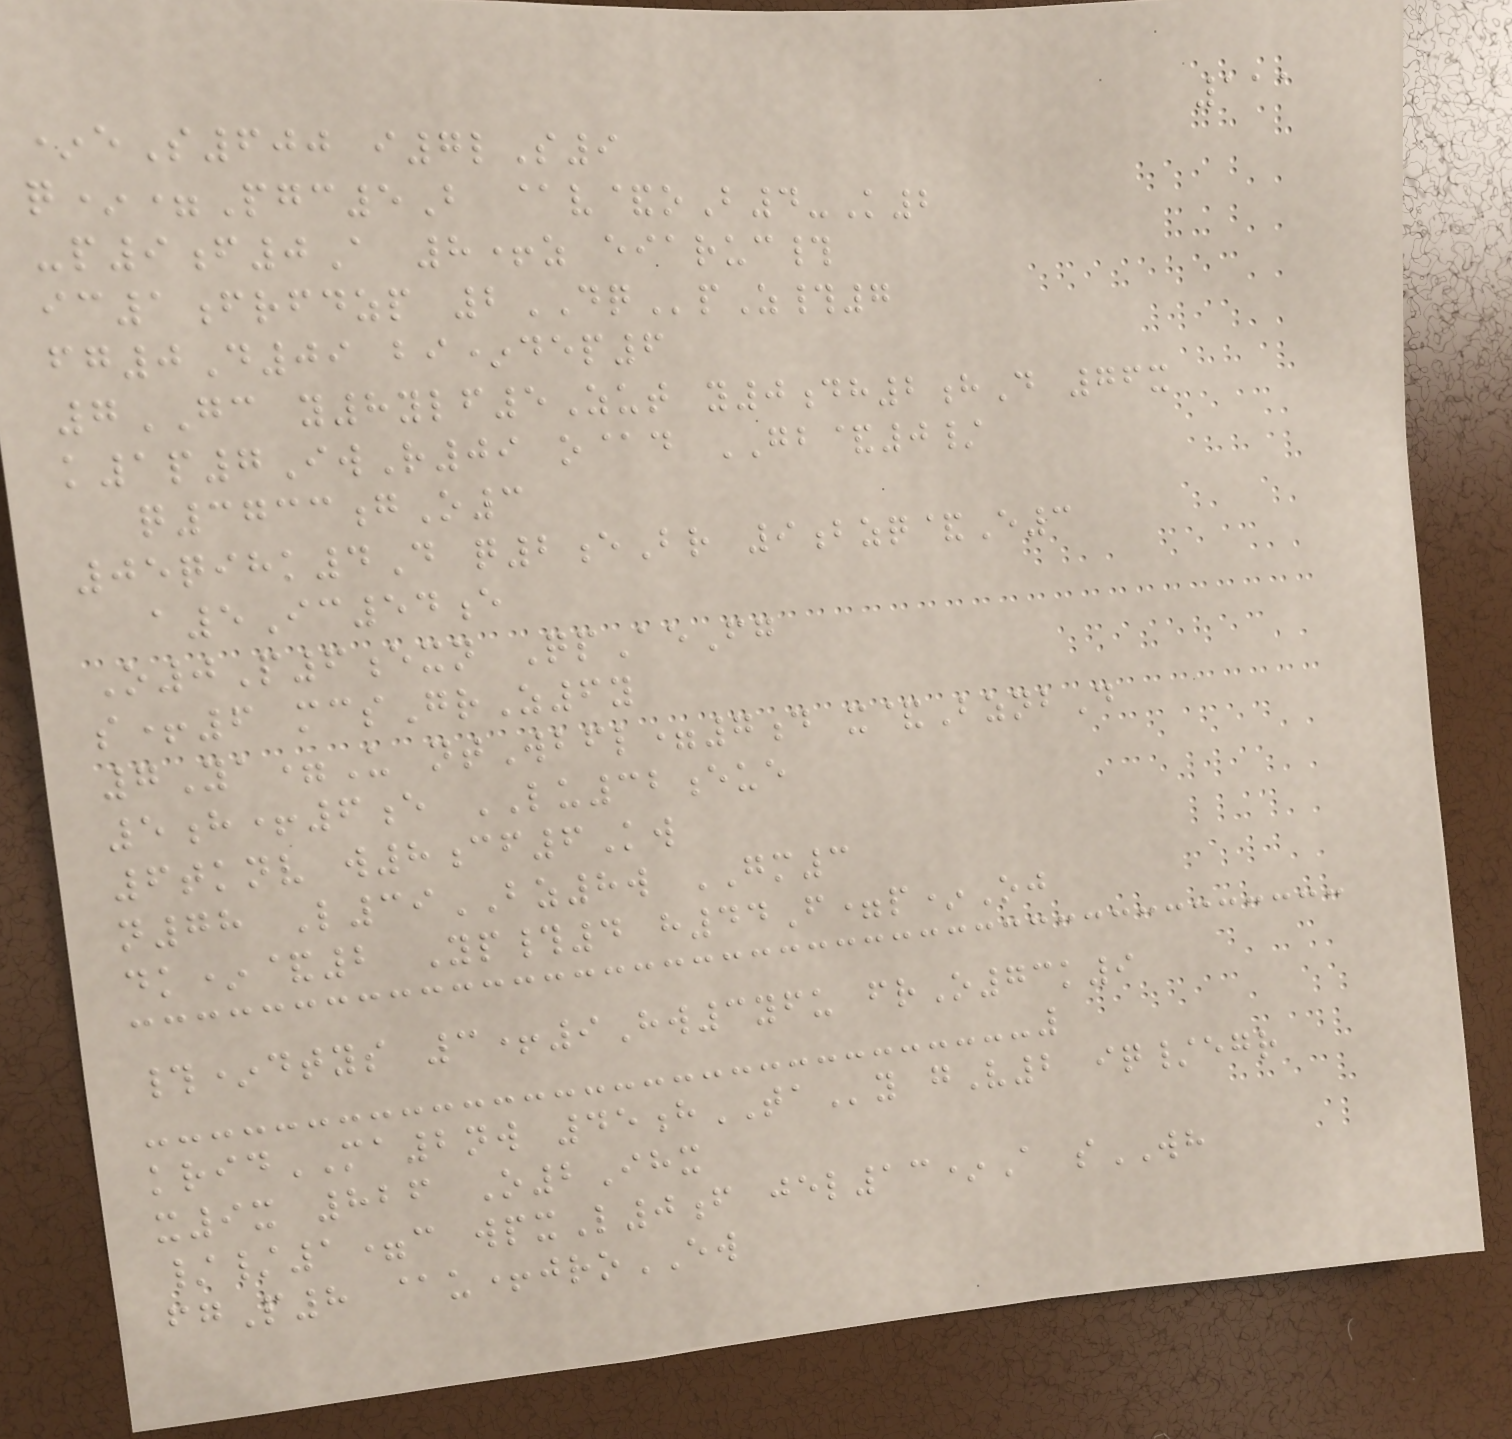111
*eS600 i7lS9
q*=Pgc5B @v&oB4-K2
-p9f0A 8+z eiaruc#
ic1frfdzp 2DQpZ#7
fg0D09 bi*dep6
7GC y8ylf5Zut y0dh2hD 76x
k1p7IwR09 o@d GB&0/
q3733gO3
05qihk4D q2eBr 9bzq&E3
a5Ic54e
O0P6exn QpAeFg
s+6 mcsGrZ6y
7Ya=U ntWbfl=7d x&BznbD
5h+6e LU32eue
6tknv w8cf6Kw
n78 L39BZ8w GM3
dk*&2 Yp#4 h44F=p*Oj
#*dtys 3+9Hw3yfu frO73k9
kridMA2nw 45hTAy gV2 iq/egr
x9x 826 O2Ihx
//1=c wpxL0f jel13*A sWH
fgP8 @u+jroEW
